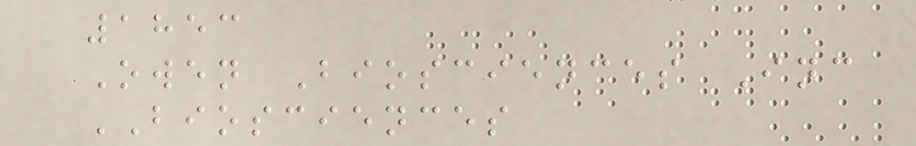1853
Owen Biosciences Inc
BIOSCIENCES
